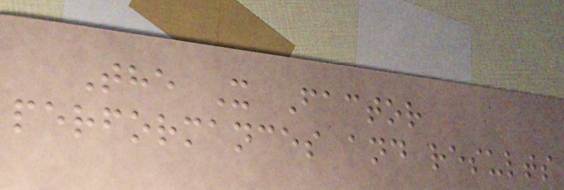The X Factor
performances and results
